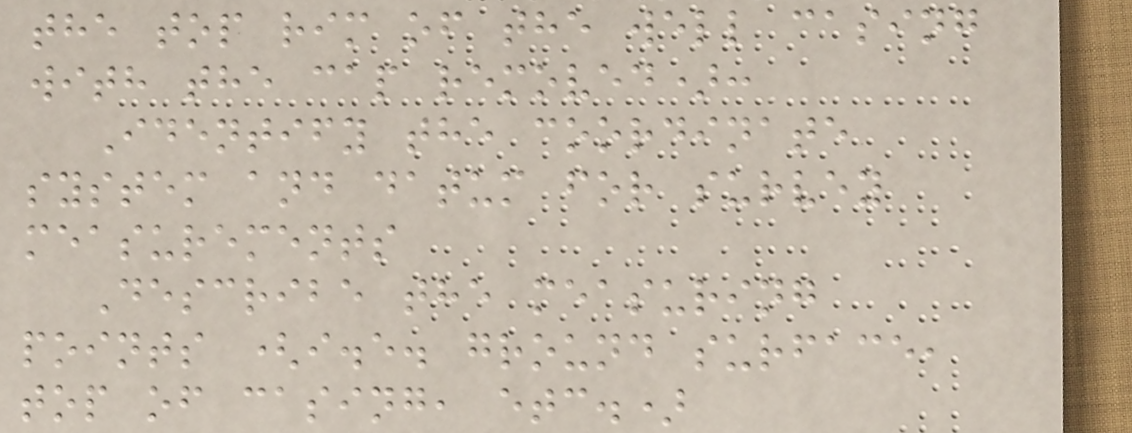the top rim of the well casing
with the cap removed):
Identify the coordinate
system and datum for survey
measurements
Describe the measuring
points (i.e. ground surface,
top of casing, etc.)
